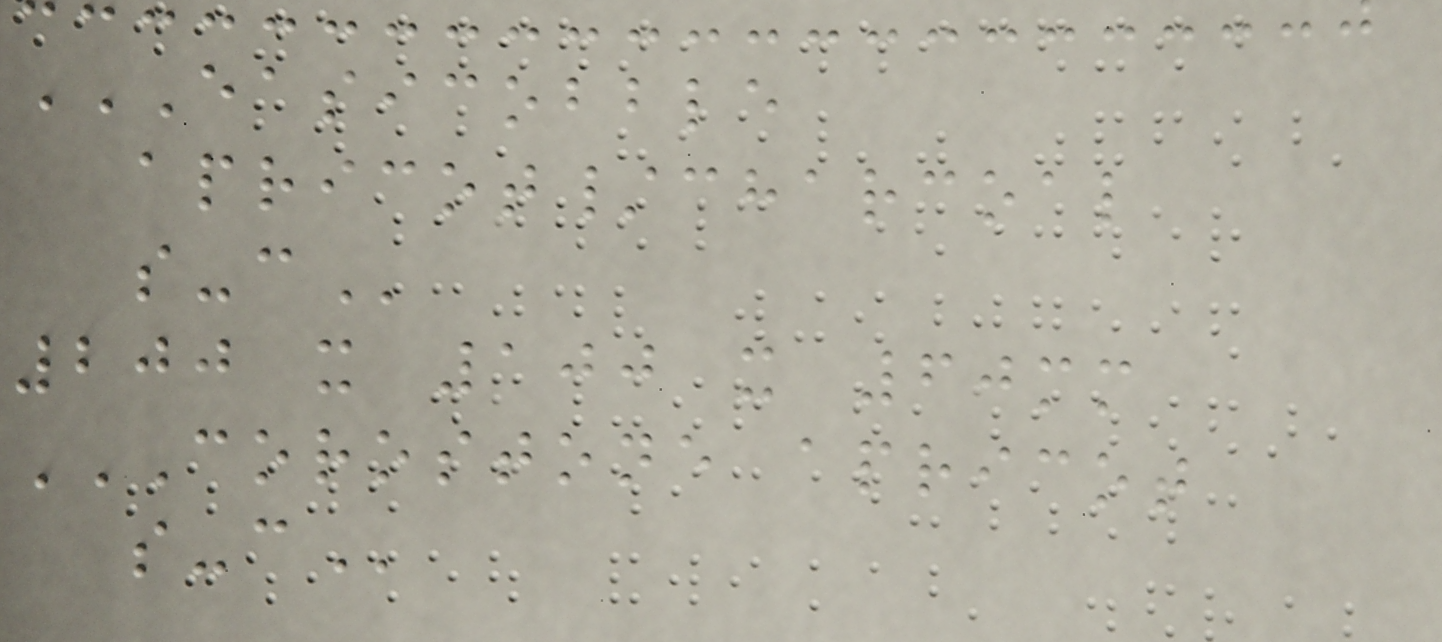EASICOBBLE
APRICOT/CHARCOAL
S-C
200 x 100 x 60mm
COROSTONE APRICOT
S-C
